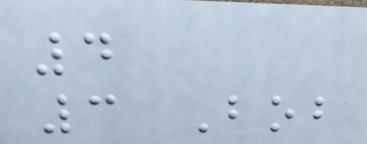4
3 Bob
